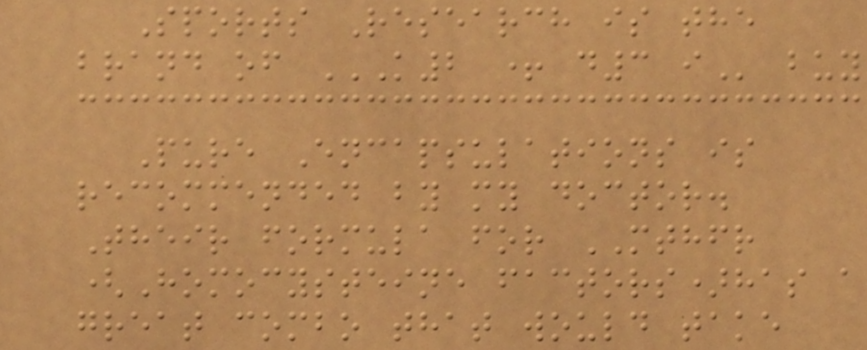Sports Research is the
brand of K2 + D3 I buy
Pure Encapsulations is
recommended by my doctor.
Their formula for MTHFR
(Homocysteine factors)has a
great combo that would take
